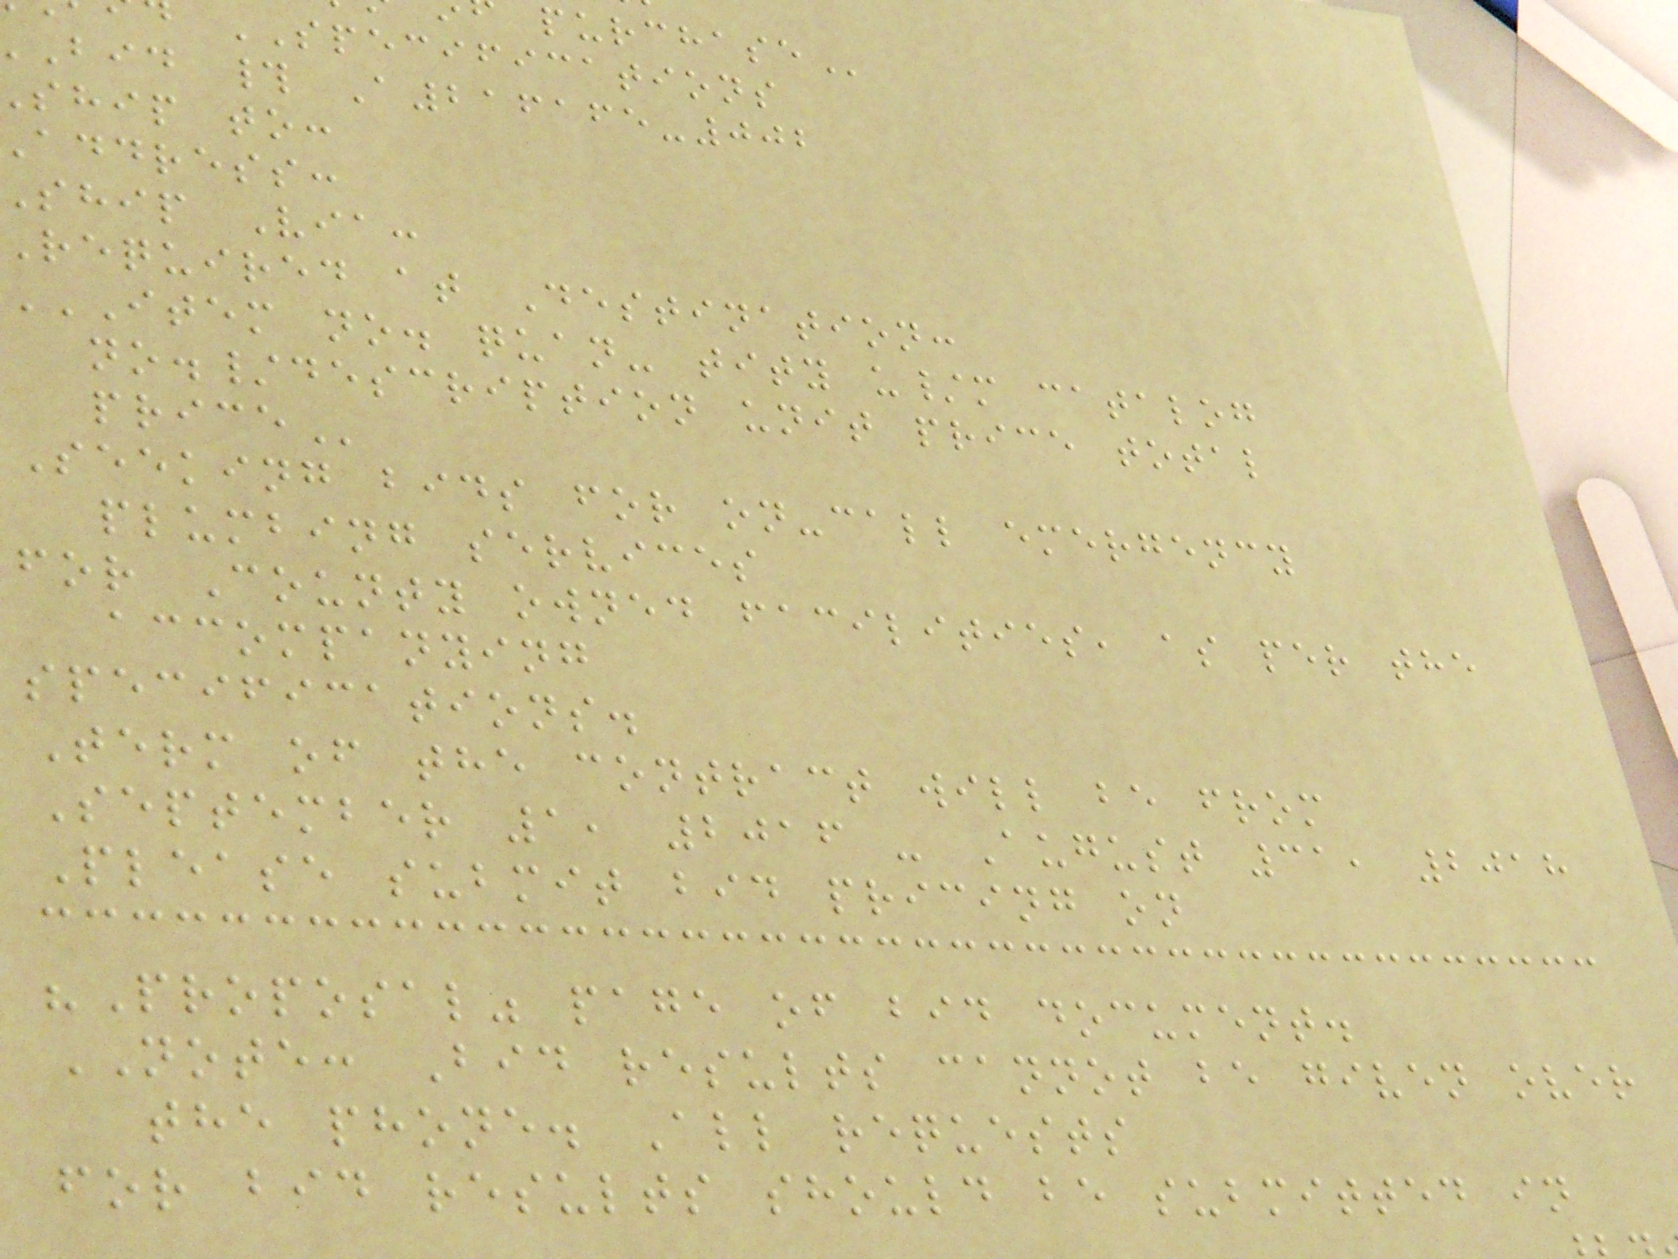SPECIFICATIONS
bid # A216165-002
ship to:
address:
ship Via:
required at Destination:
ITEM NO. QUAN- TITY U/M CATALOG
no./description unit price total
Seeking bids for on-call emergency
plumbing services
for County owned facilities, as per the
accompanying
specifications.
Term of the contract will be from
September 1, 2016 - August 31, 2018
Please submit bid pricing on
"Proposal" page of bid document.
NOTE: Bid results cannot be given over
the phone. All requests
for bid results should be submitted in
